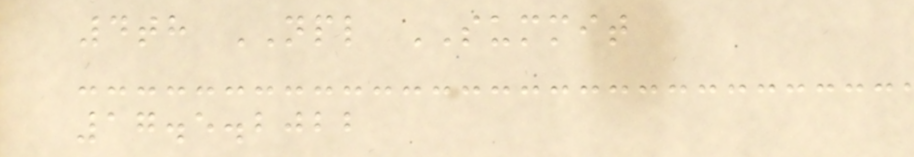4th NPL SUMMIT
17.5.2022
